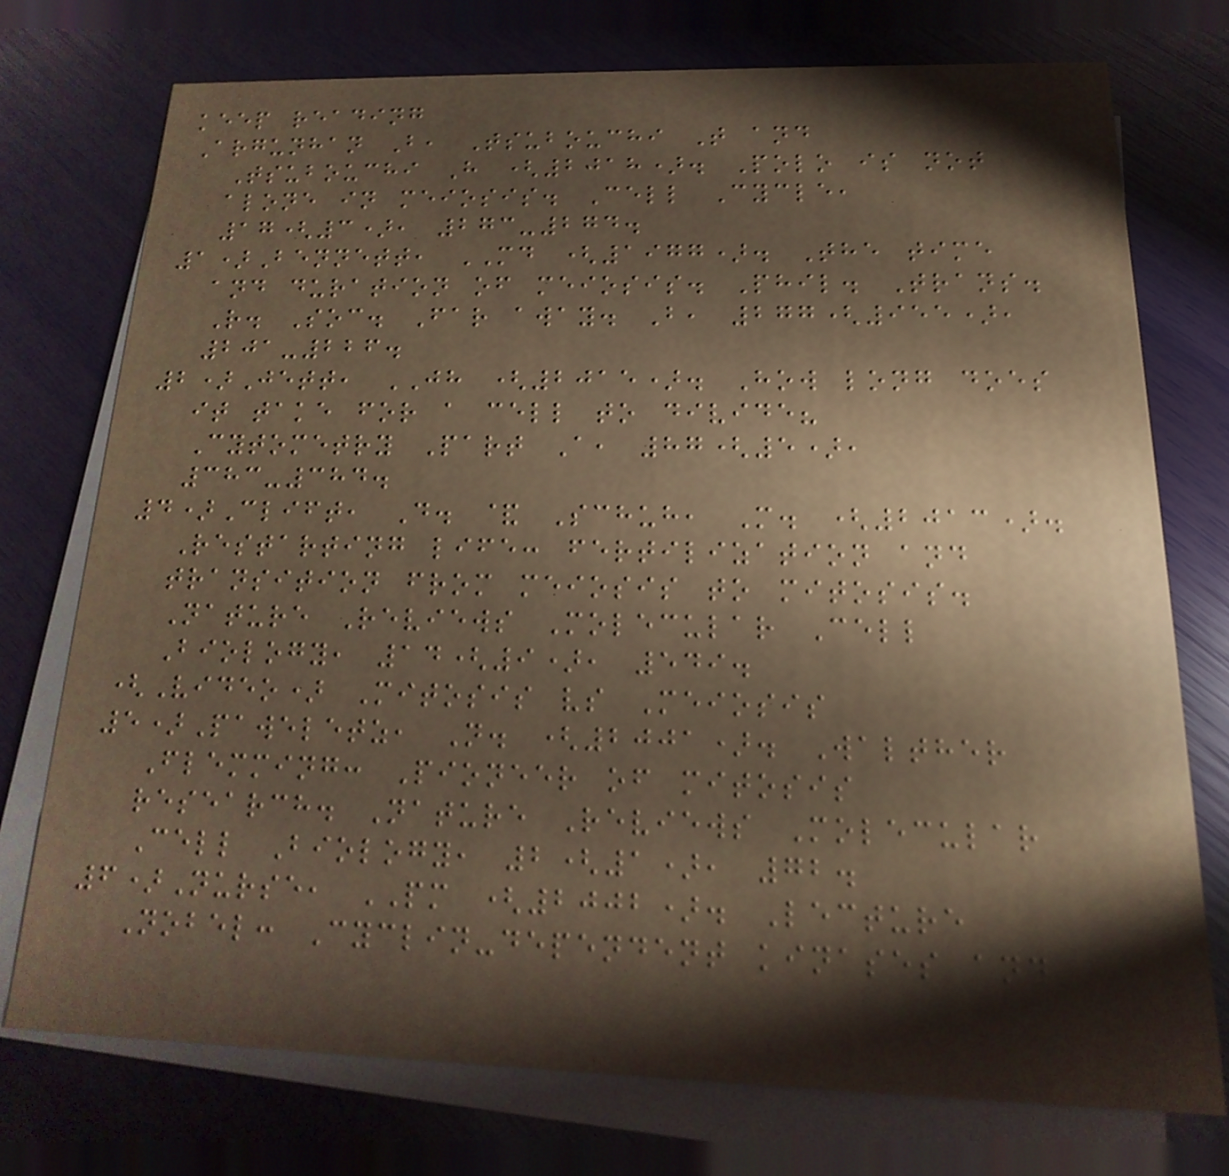keep reading
Argunhan B, Tsubouchi T and
Tsubouchi H (2018). Polo is not
alone in meiosis. Cell Cycle,
17(3), 273-274.
1)Bennett, MD (1977). The time
and duration of meiosis. Phil. Trans.
R. Soc. Far away. B, 277(955),
201-226.
2)Jett, JH (2015). How long does
it take for a cell to divide?
Cytometry Part A, 87(5),
383-384.
4)Clift, D. & Schuh, M. (2013).
Restarting life: fertilization and
transition from meiosis to mitosis.
Nature Reviews Molecular Cell
Biology, 14(9), 549.
(Video) Mitosis vs Meiosis
5)Paweletz, N. (2001). Walther
Flemming: Pioneer of mitosis
research. Nature Reviews Molecular
Cell Biology, 2(1), 72.
6)Nurse, PM (2002). Lecture
Nobel: Cyclin-dependent kinases and
